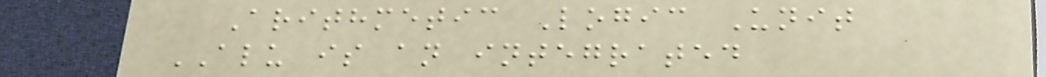Arithmetic Logic Unit
ALU is an integrated
